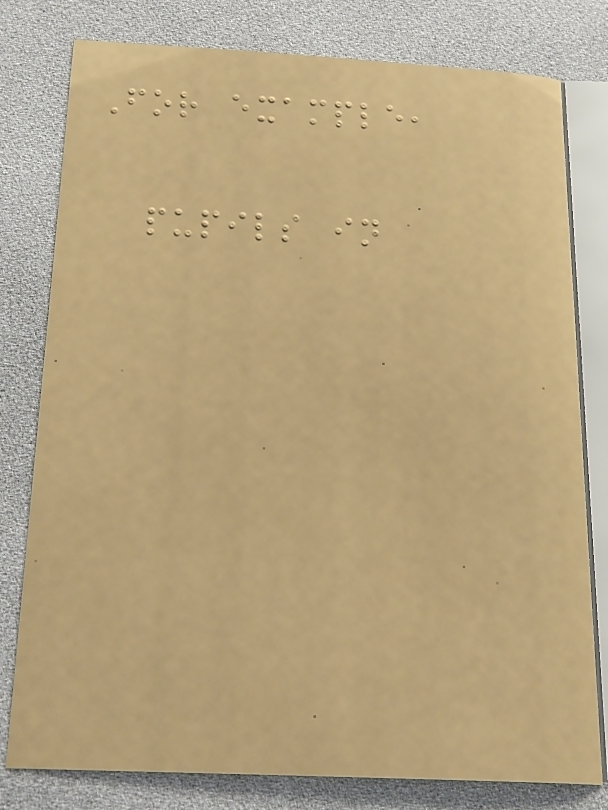For example,
pupils in
